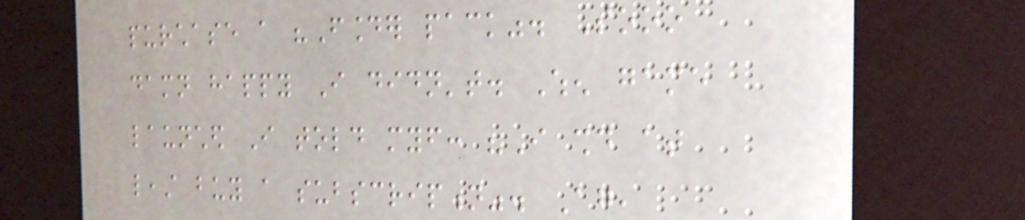purchase a "Founder pack". Sooo
damn happy I didn't. When game
launched I told myself: "I should at
least buy a subscription". Again,
